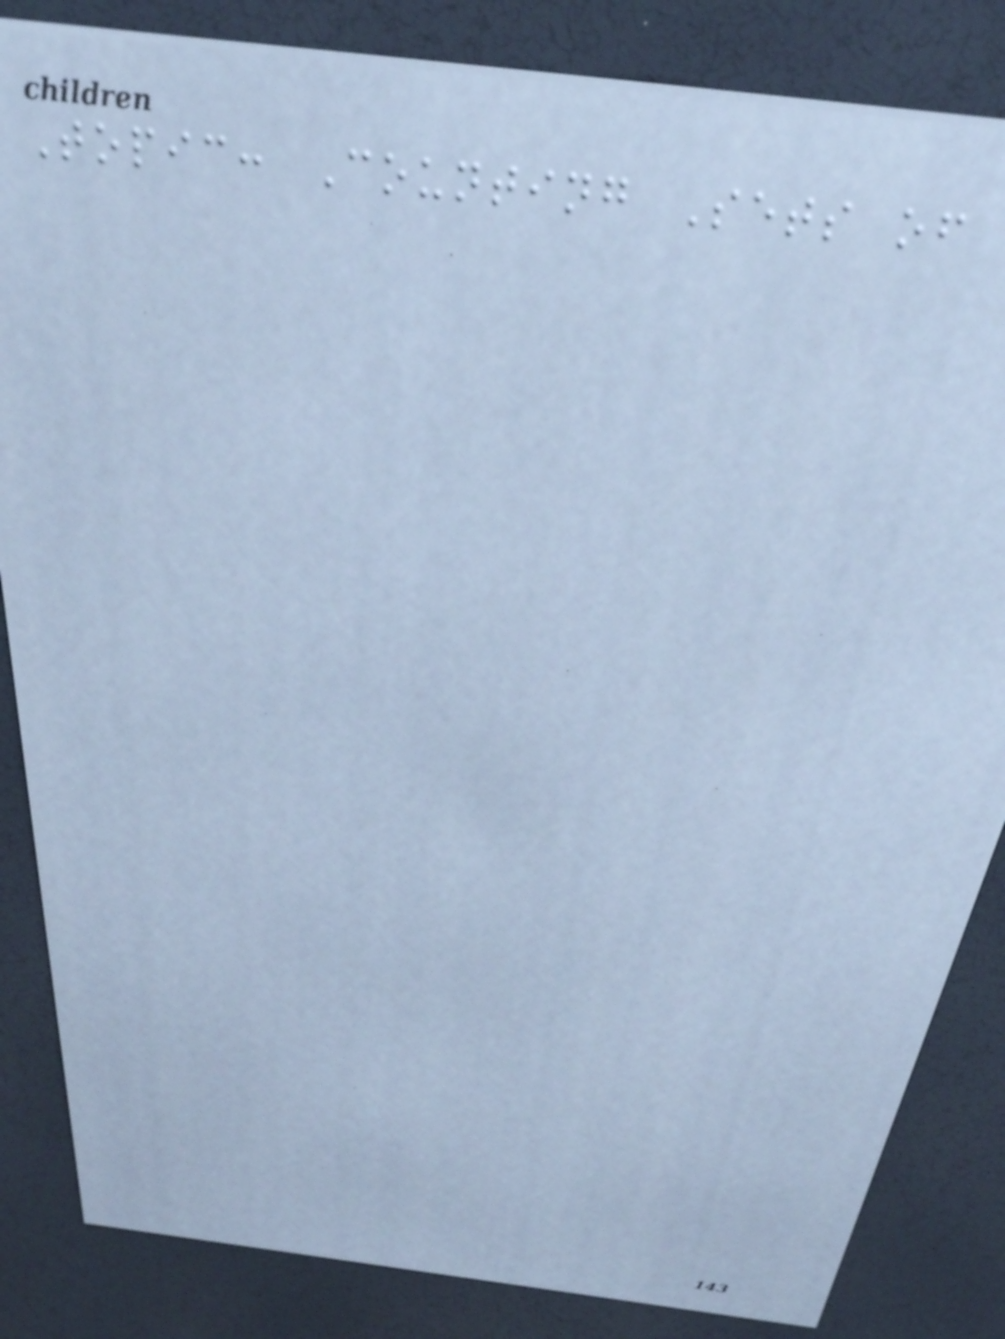Topic: Counting Sets of
